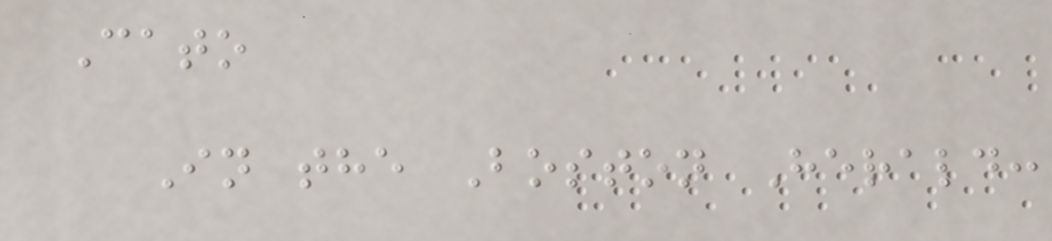Cato
In the Boston Herald:
